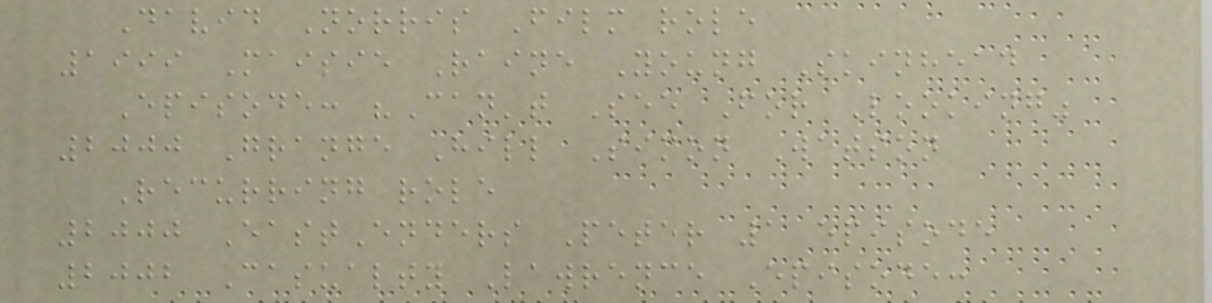David Norris Film role
1999 Maisie Raine Young Skinhead
Episode: "Can't See For Looking"
2000 Grange Hill Simon Watson
Recurring role
2000 EastEnders Peter 1 episode
2002 Casualty Lawrence Episode:
